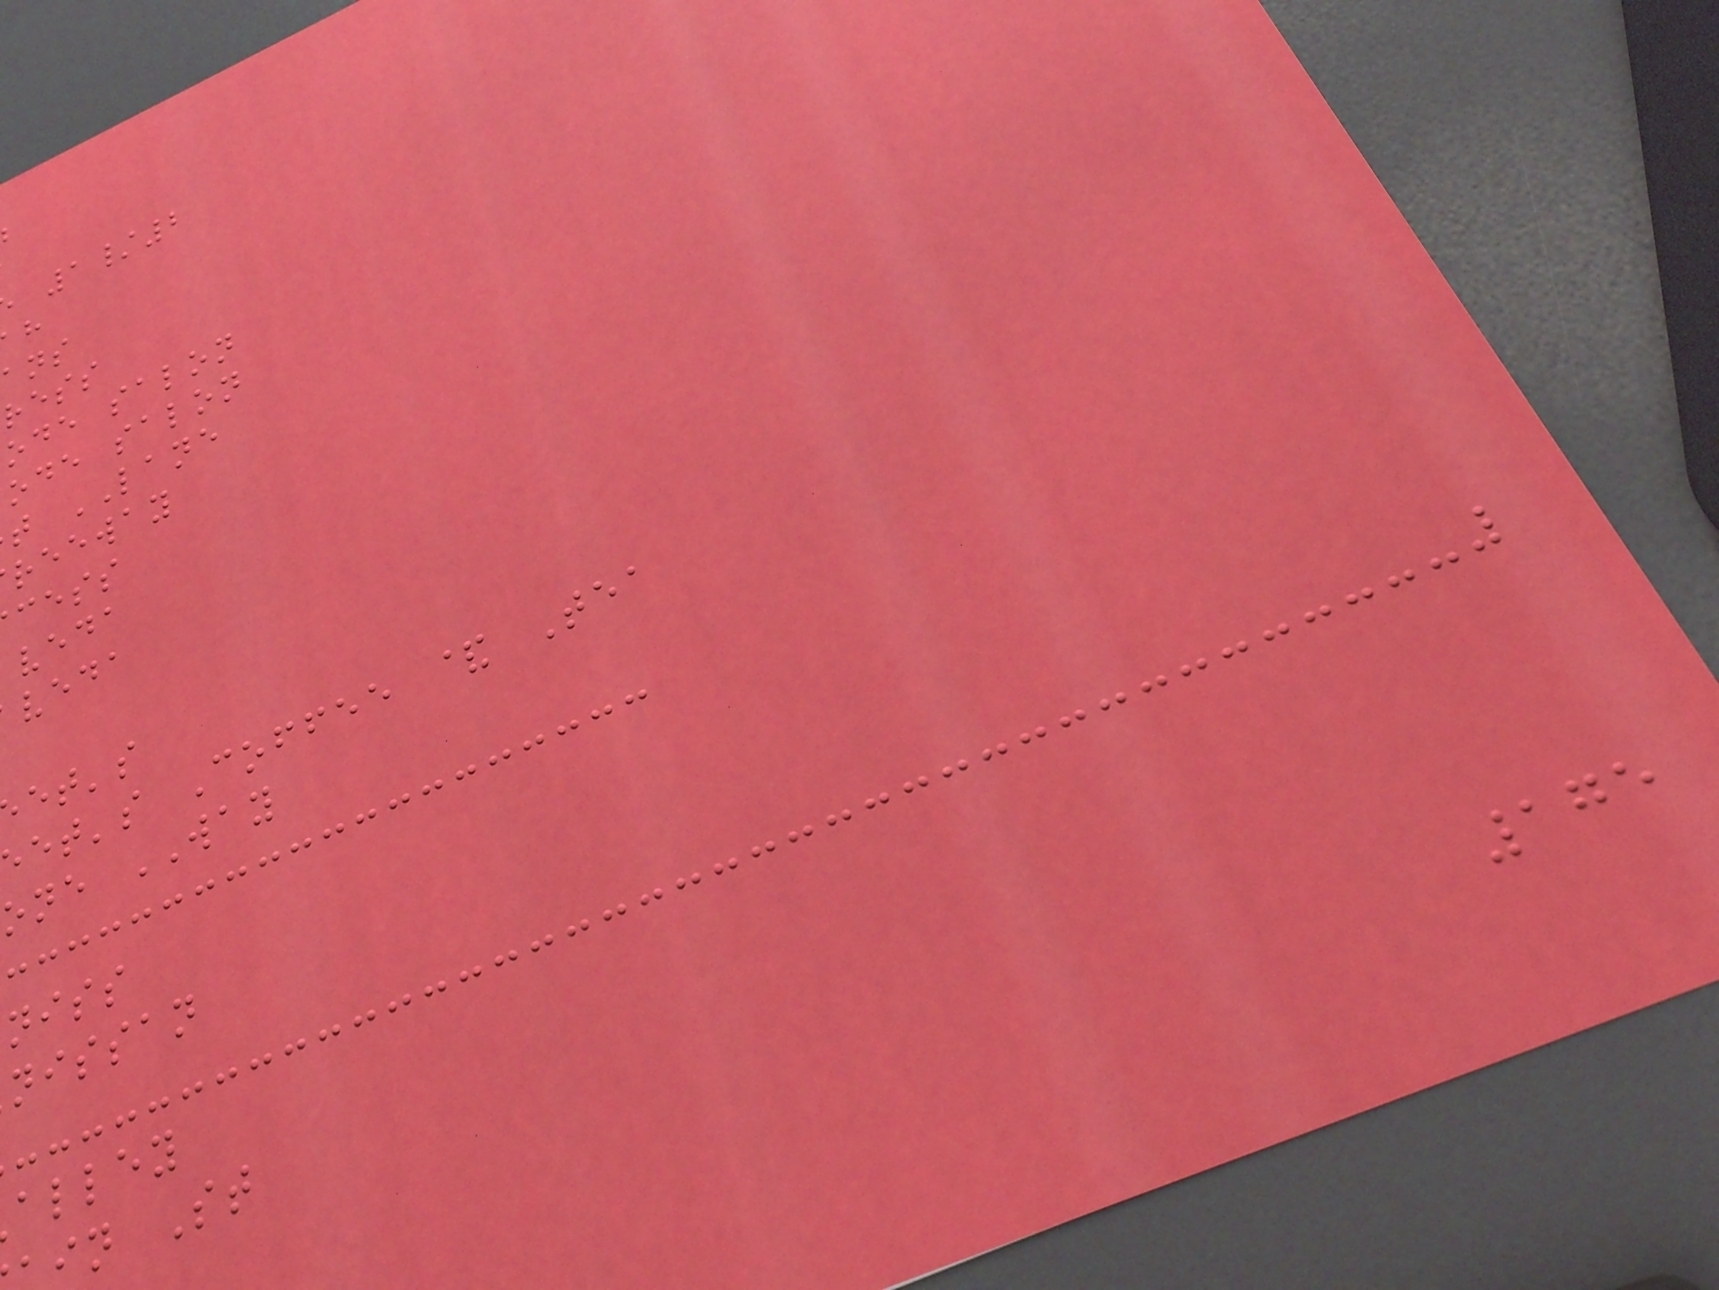1/2
ress
ode salon
ode salon
t LANE
reeway
cess
veda
veda
et's
et's Coffee & Tea
one WAY
niss
nissan
alley
in St
175
